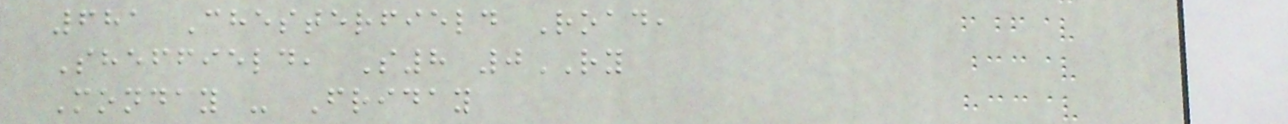681 Chesterfield Road,
Sheffield, S8 0RY
Monday - Friday
